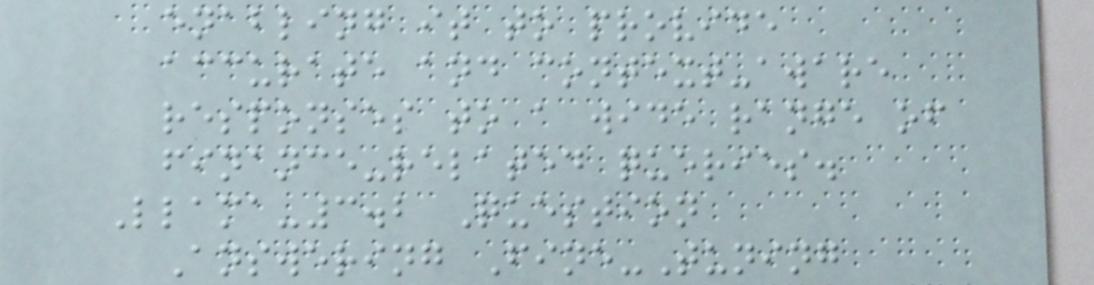enabling it to provide
accurate and context-aware
responses to a wide range of
finance-related queries.
Llama-3.2 Question
Answering Fine-Tuning
